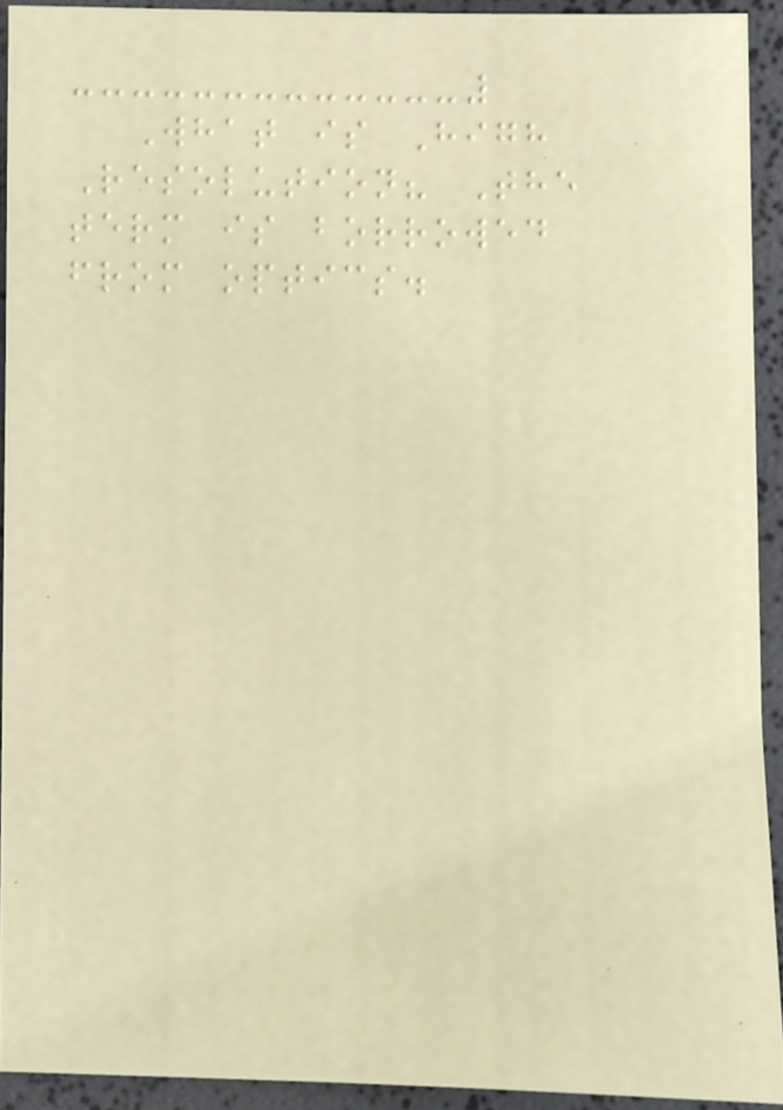What is High
Resolution? The
term is borrowed
from optics.
